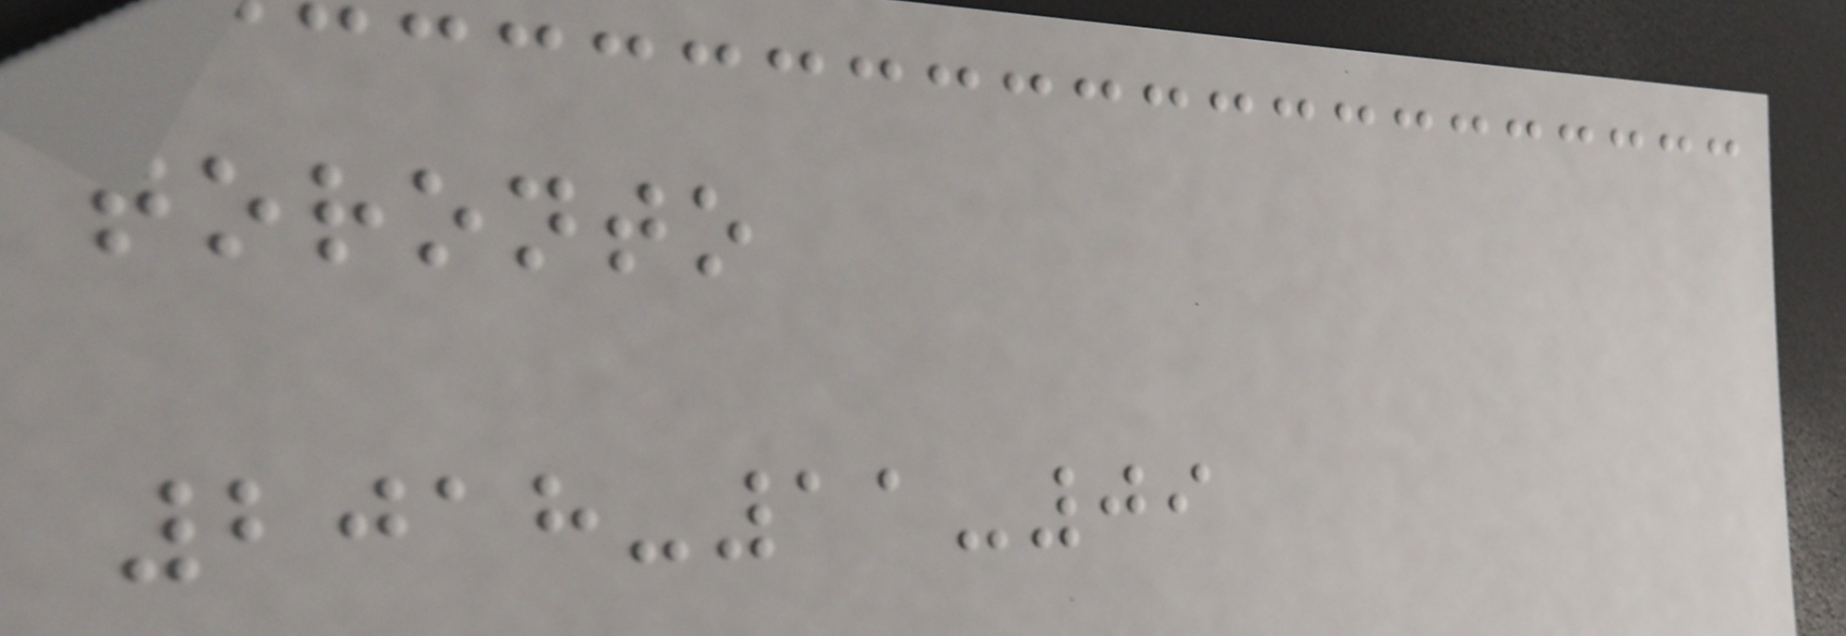toronto
2018-11-09
